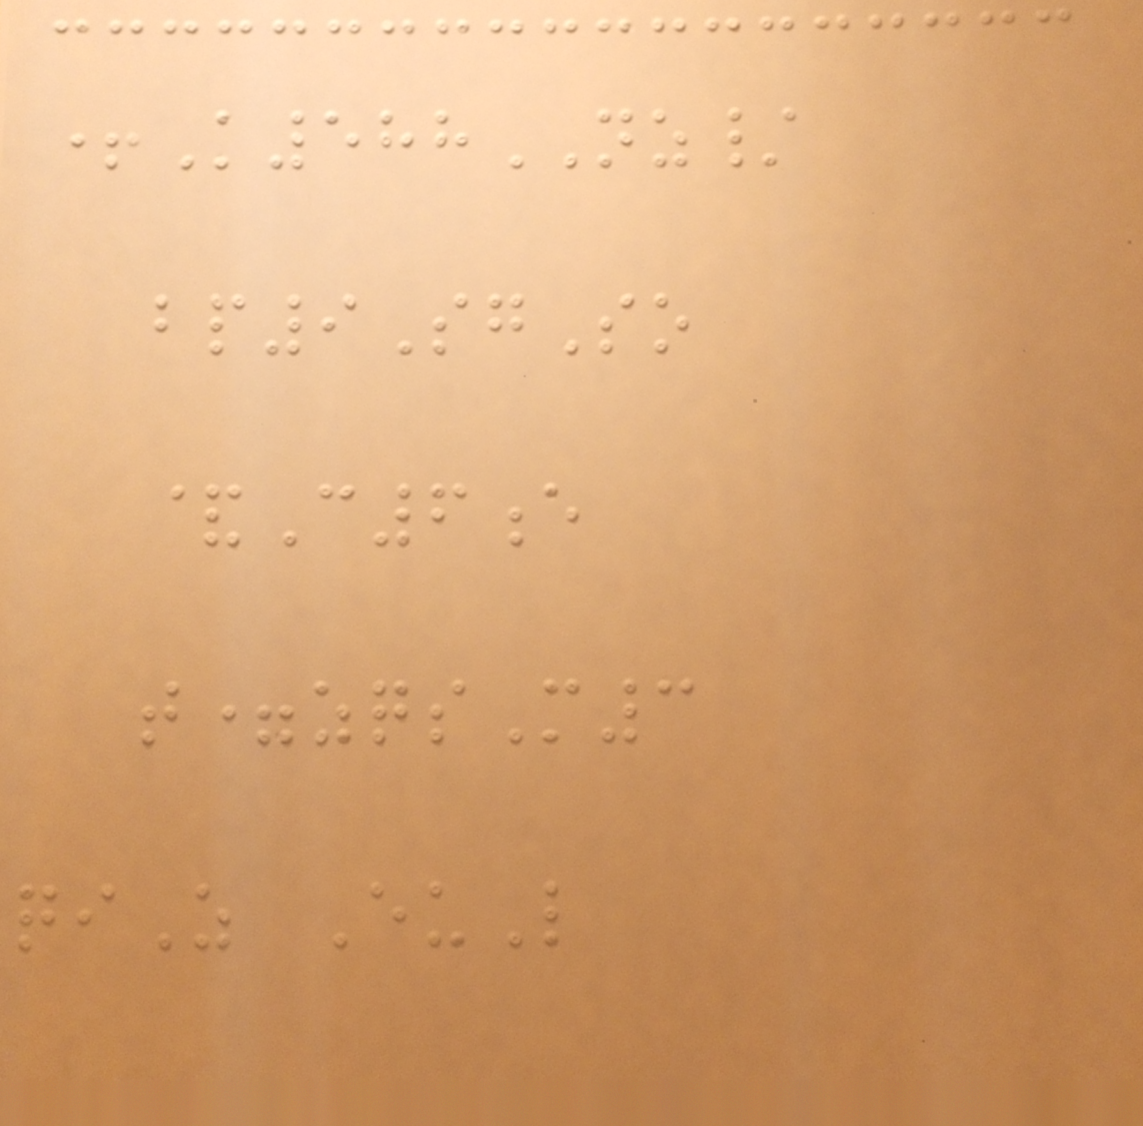+K588NZ/
bp9SgSo
&C6e
t=zqsM3
qiZ EuL
